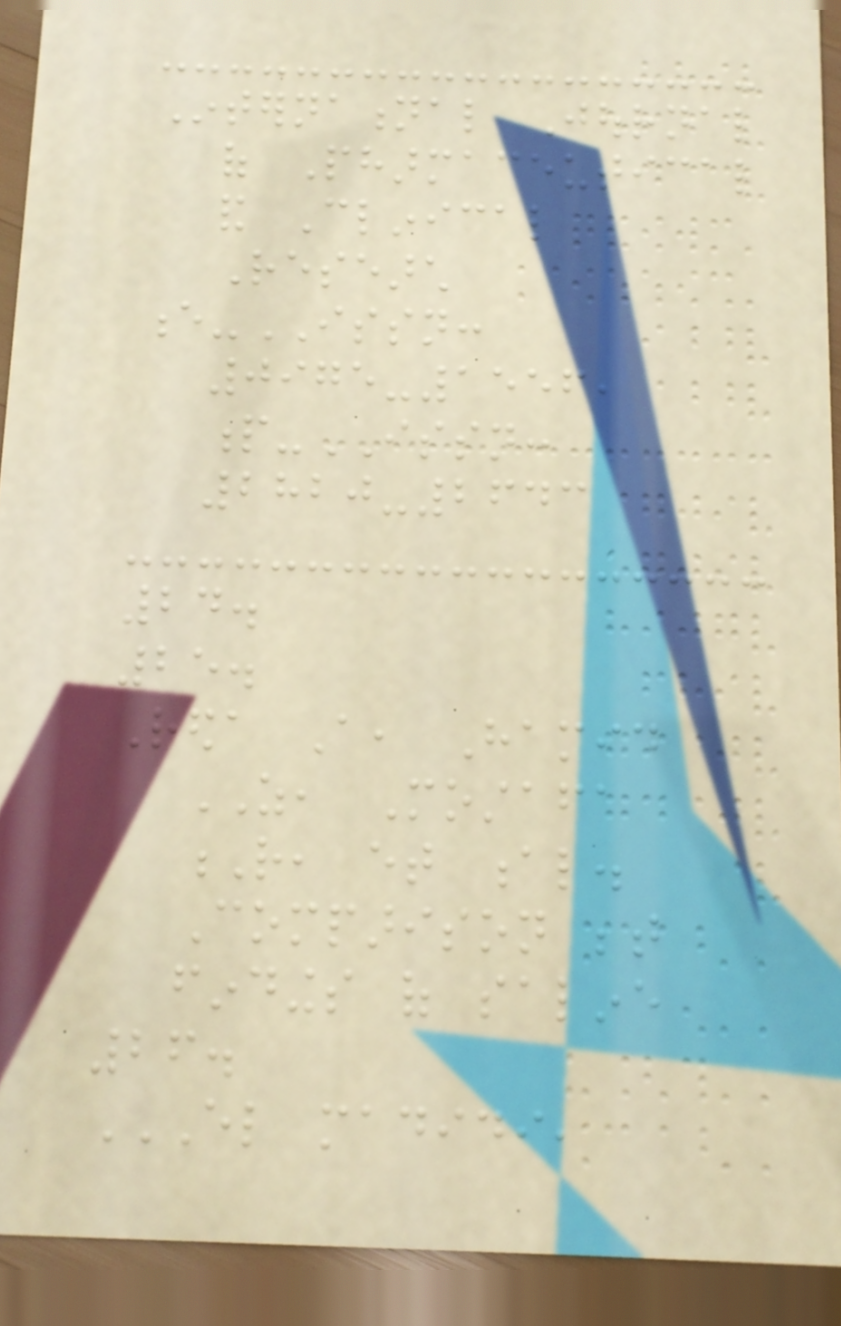International Journal
of Pharmaceutical
and Clinical
Research
e-ISSN:
0975-1556,
p-ISSN:
2820-2643
24.
25.
Reda A, Hamid
AS, Mostafa
R, et al.
Comparison between
findings of saline
26.
EL MADIDI,
